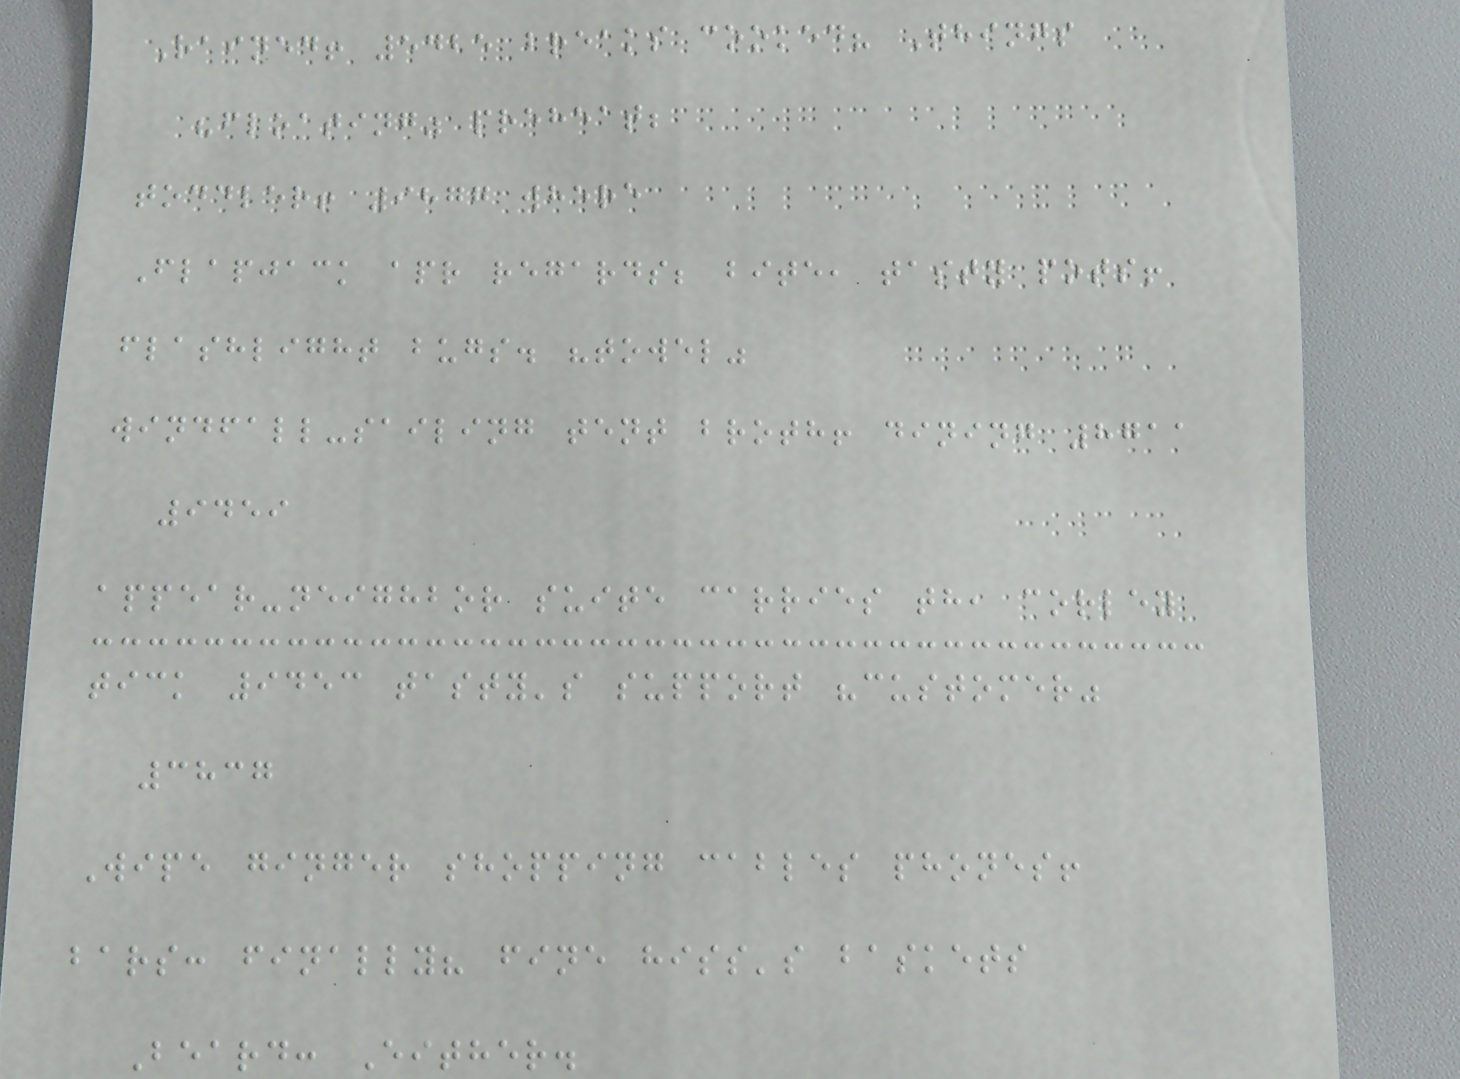Rained! 5425 breaks cooked? Things
"floating" preheat;
toddler! 9877 where
Flapjack apr regards; bite, tasty pots!
flashlight bugs. "towel"
windfall-sailing tent broth! dining 8711
9459
appear-neighbor suite carries th, corley
tick 9453 tasty's support "customer"
3837
Wipe ginger shopping cables phones!
bars: finally? fine hiss's baskets
Beard: Either.
